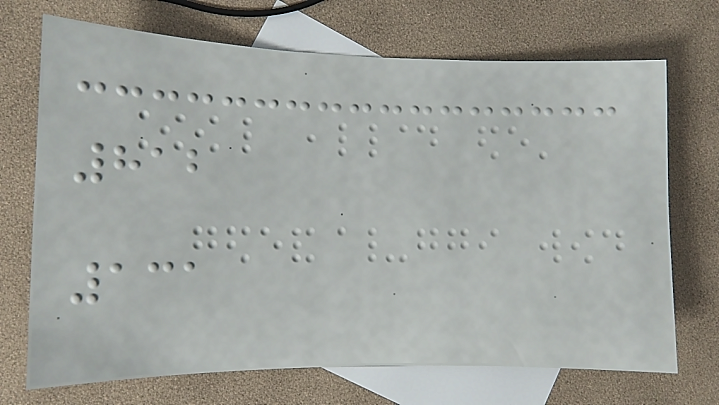812
131
